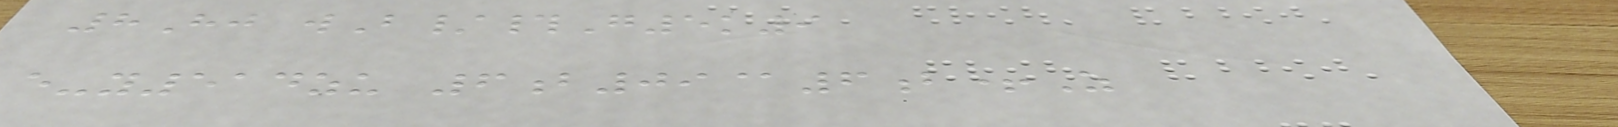8Hj wB/#G5k9
e-y514zu 6b09@6b+Z
